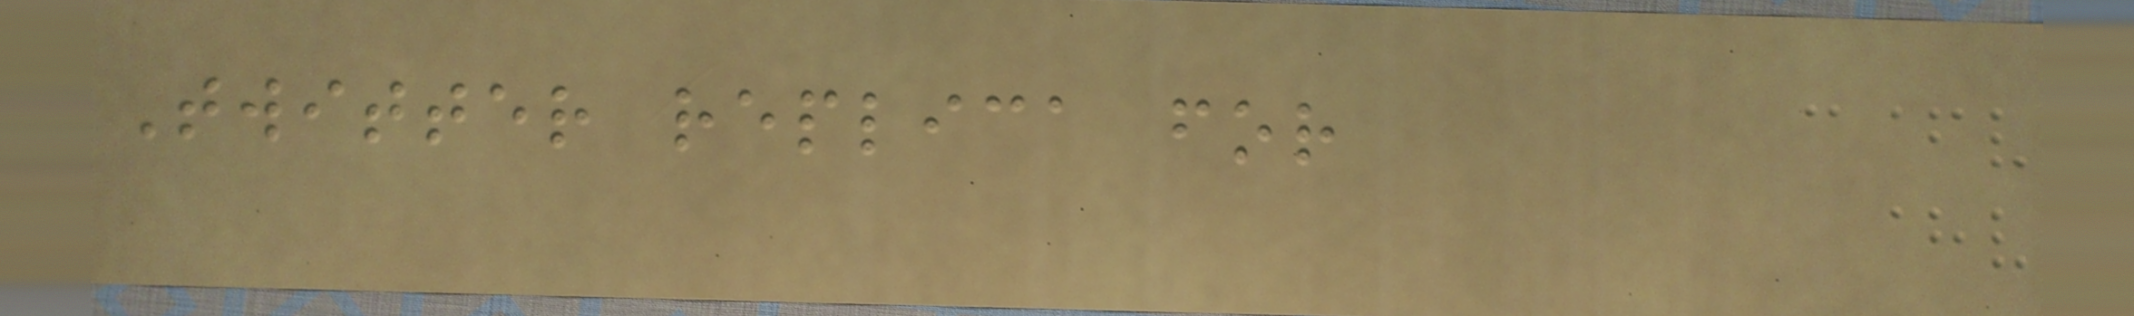Twitter replica for
